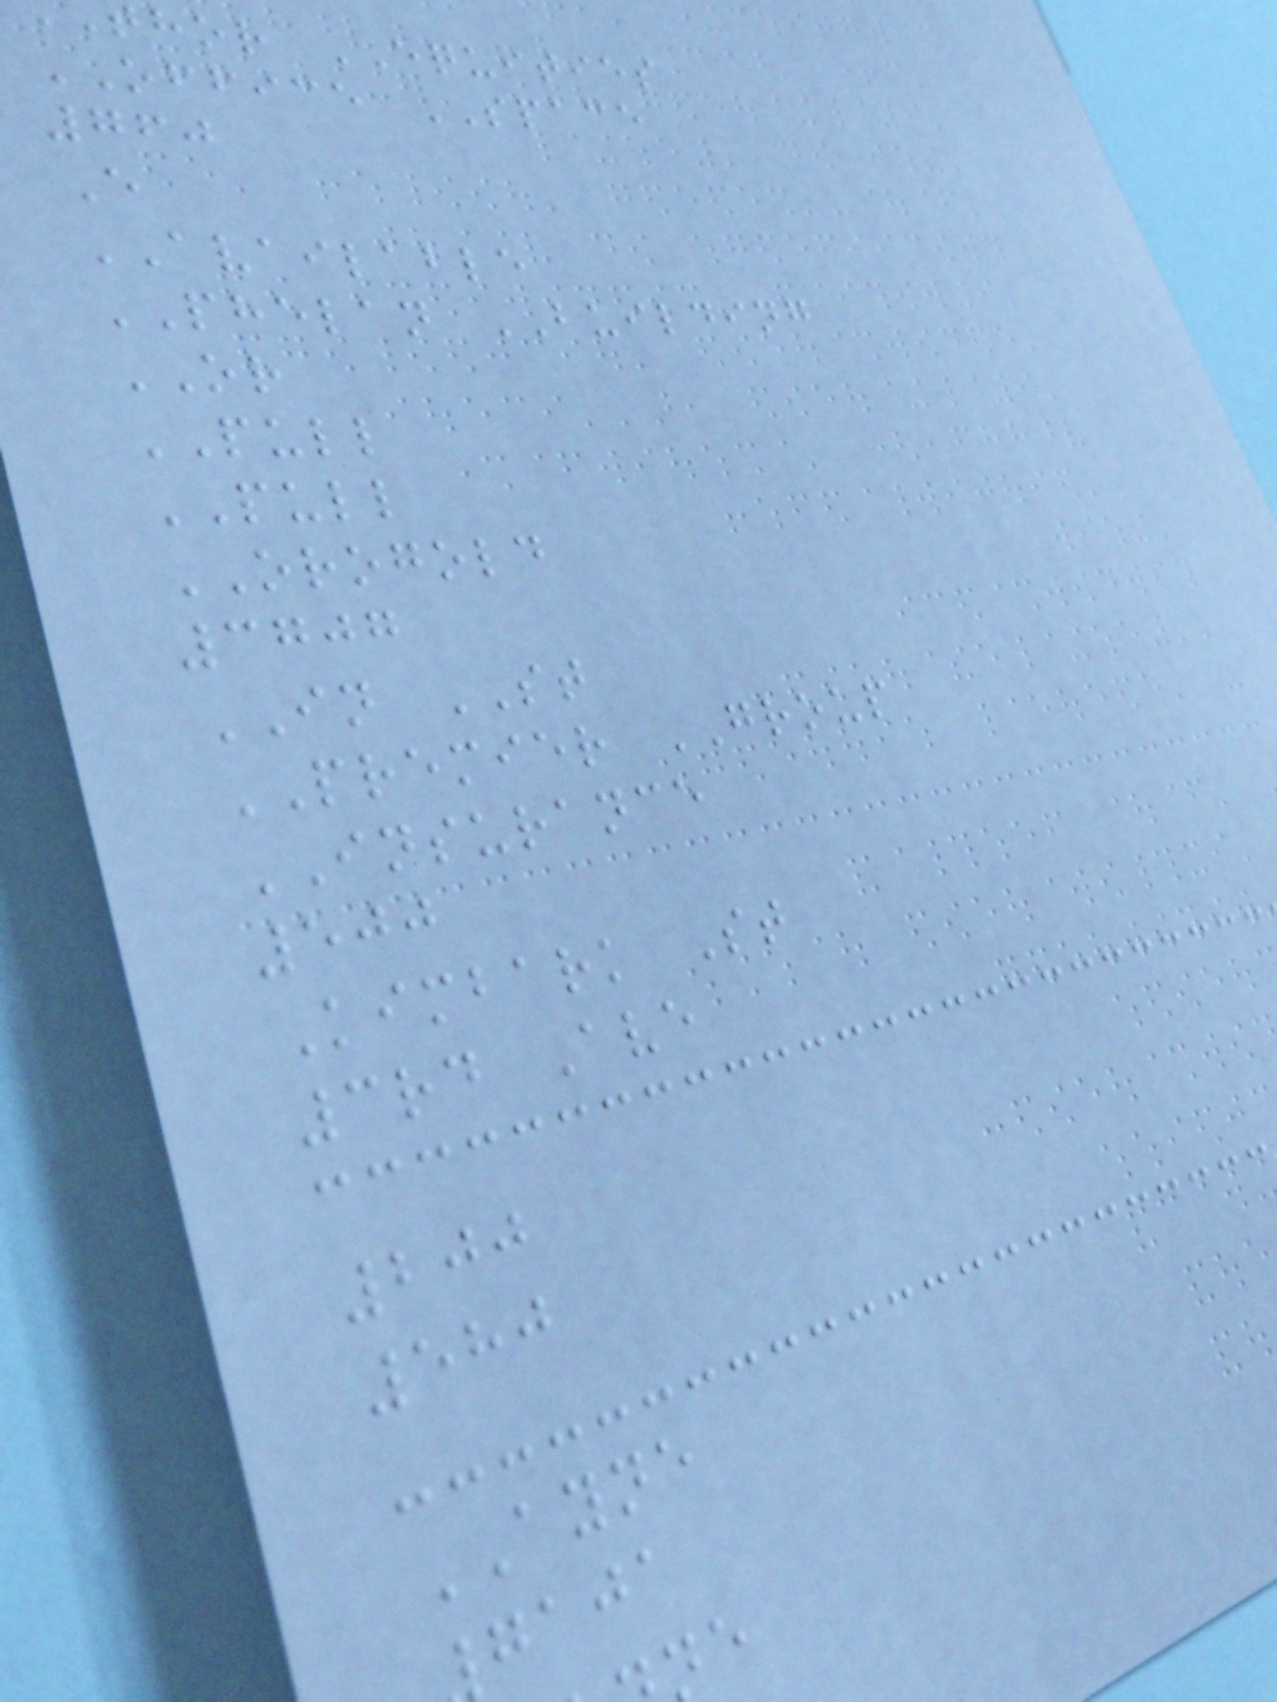hor EQUITIES
OFFICE SPACE
760
E
AVAILABLE
PHELAN BUILDING
OR
PULL
PULL
OROGOLD
3707
IN ST
PREMIER GROUP
INSURANCE
500
Kimbark St
3rd Ave
200
580
AYNE
gaja
